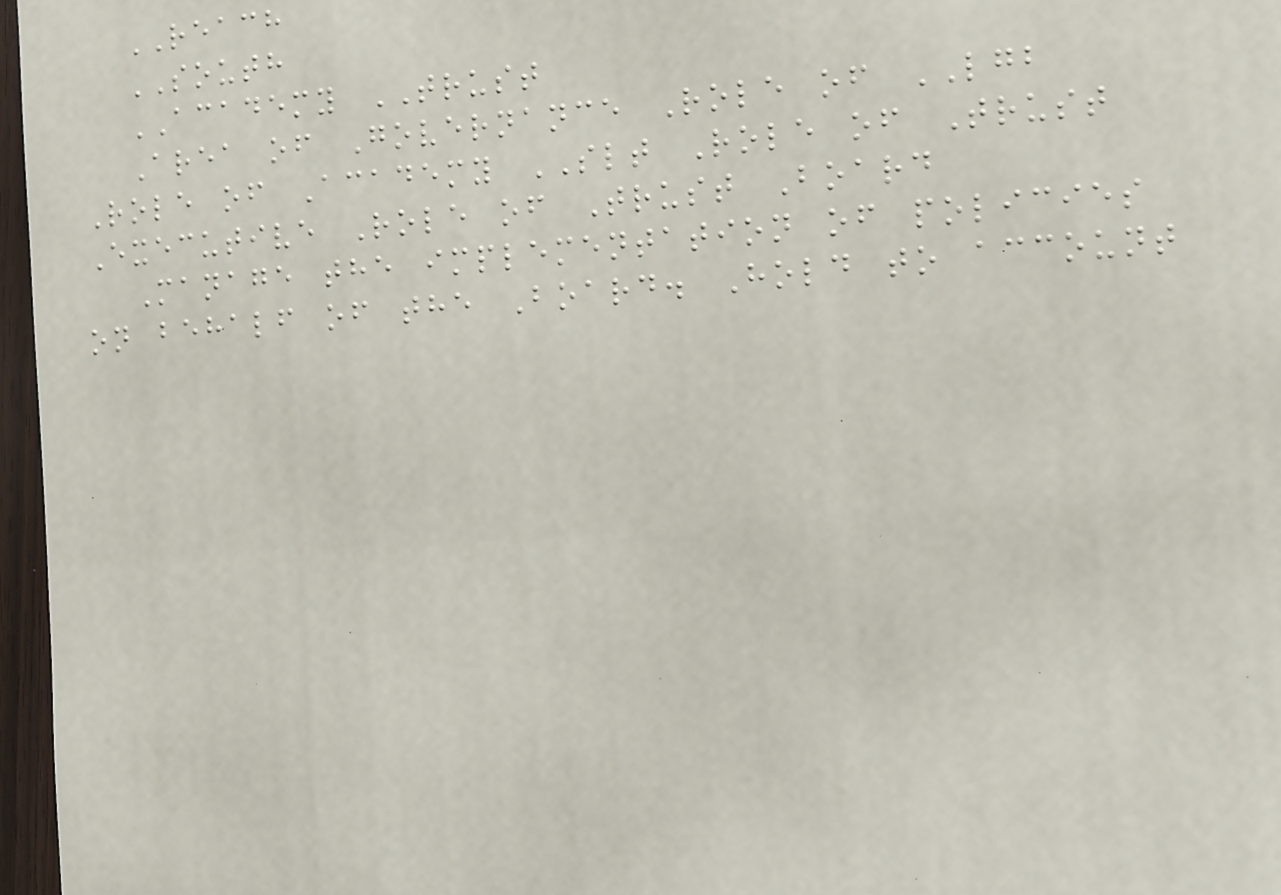REACH
SOUTH
ACADEMY TRUST
Area of Governance Role of LGB
Role of Academy SLT Role of Trust
Executive Role of Trust Board
Manage the implementation of policies
on behalf of the Board. Hold to account
